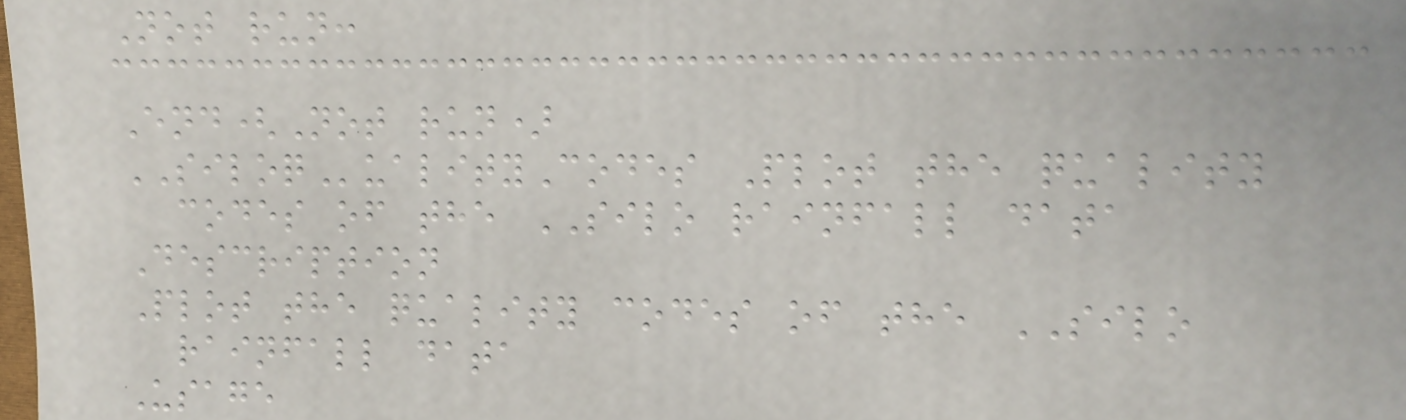Not run:
End(Not run)
SILOQualityCodes Plot the quality
codes of the SILO rainfall data
Description
Plot the quality codes of the SILO
rainfall data
Usage
